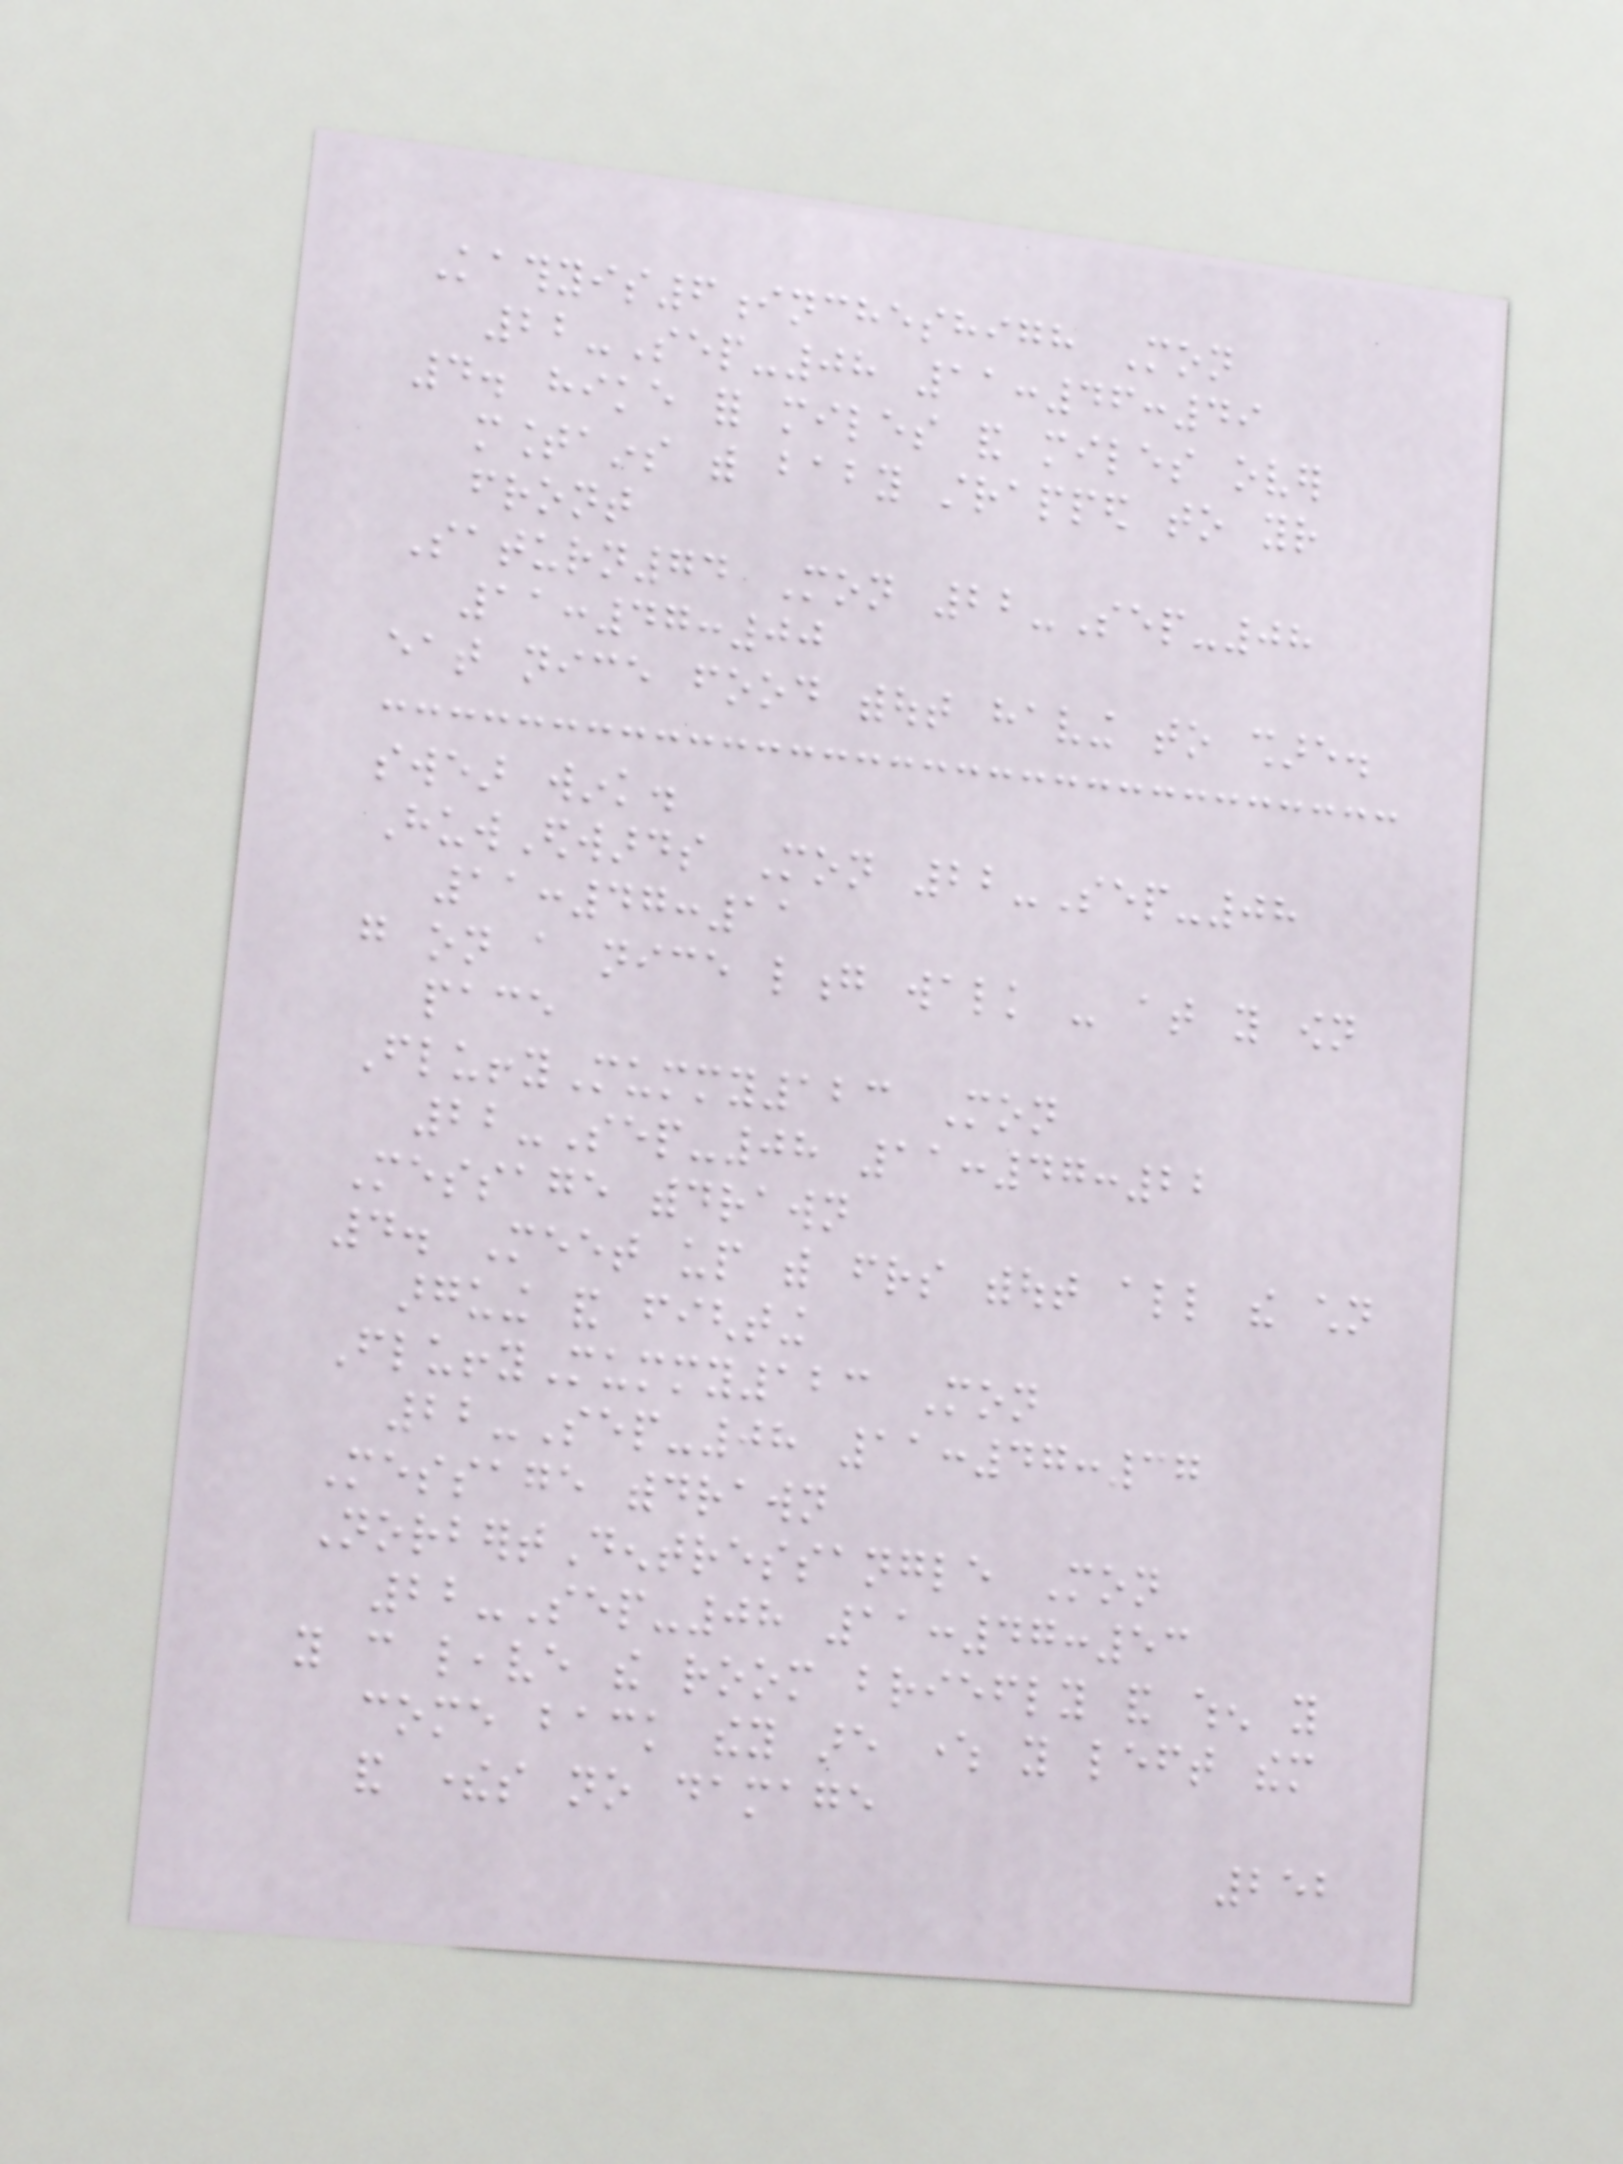Kathyis6incheshigh Mon
22-Sep-08 11:46:49
4. hike for miles and miles over
mountains with baby strapped to your
front
Saturn74 Mon 22-Sep-08
11:47:00
eat nice food without having to share.
swear wink.
HuwEdwards Mon 22-Sep-08
11:47:11
go on a nice long walk - at you own
pace
FluffyMummy123 Mon
22-Sep-08 11:47:22
Message withdrawn
4. Meet up with friends without all the children
arguing and fighting
FluffyMummy123 Mon
22-Sep-08 11:47:37
Message withdrawn
NorbertDentressangle Mon
22-Sep-08 11:47:53
you can leave the room briefly and when you
come back they are where you left them
and theres no damage
252
